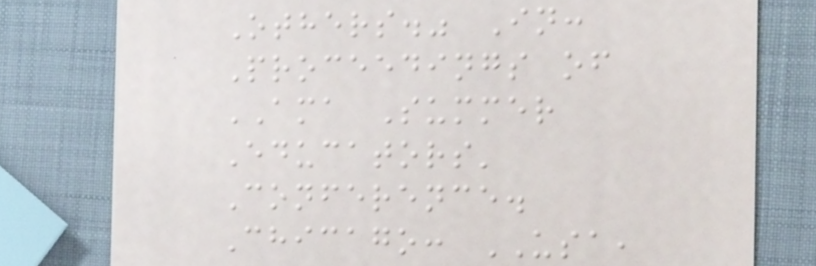Others." In:
Proceedings of
AMA Summer
Educators'
Conference.
Chicago: USA,
